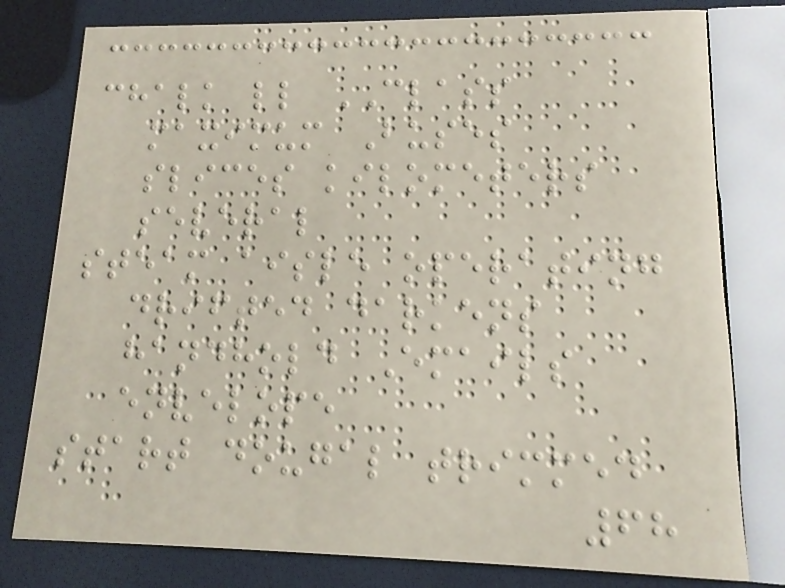chalk ll CLASS
maximum Buses
slices kilometers
several
steam aisle operating
drifted darkens
handhold Emails
envelope
start dougal trimmed
68
